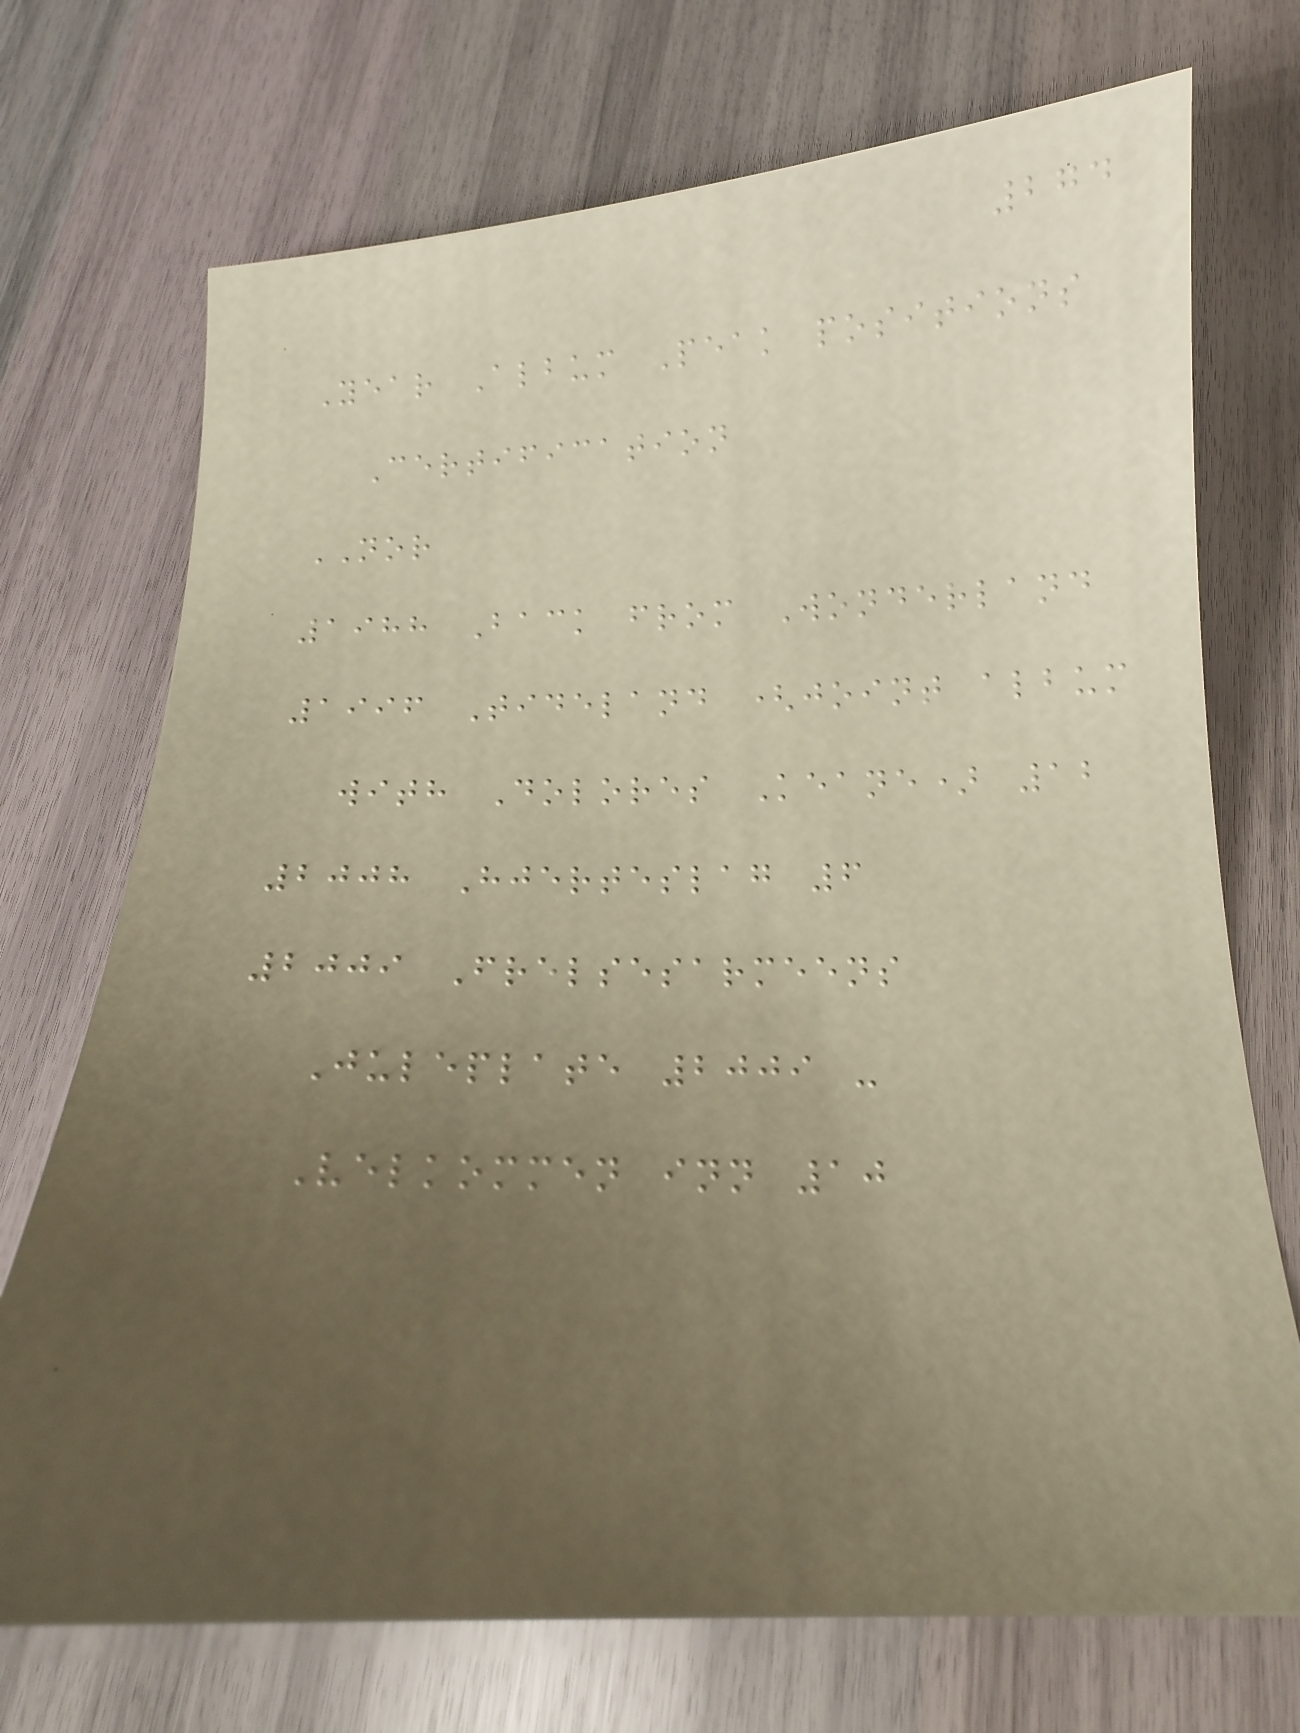274
Year Album Peak positions
Certification
NOR
1988 Back from Wonderland
1996 Tideland (joint album
with Dolores Keane) 12
2008 Hjerteslag 6
2009 Frelsesarmeens
Juleplate 2009 -
Velkommen inn 10
